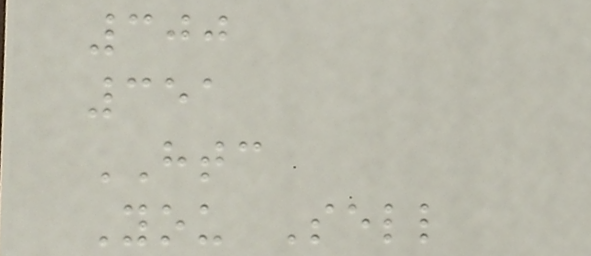300
351
HTC
You Sell
